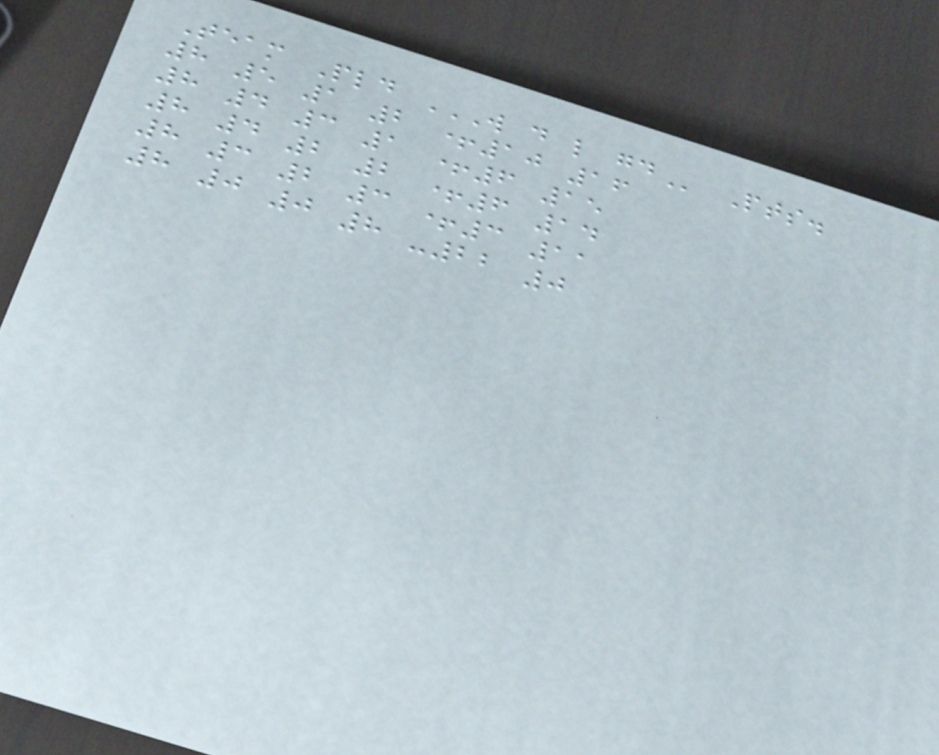Team Pld W D L GD Pts.
8 5 1 2 +10 16
8 4 3 1 +6 15
8 4 2 2 +6 14
8 3 2 3 +3 11
8 0 0 8 -22 0
